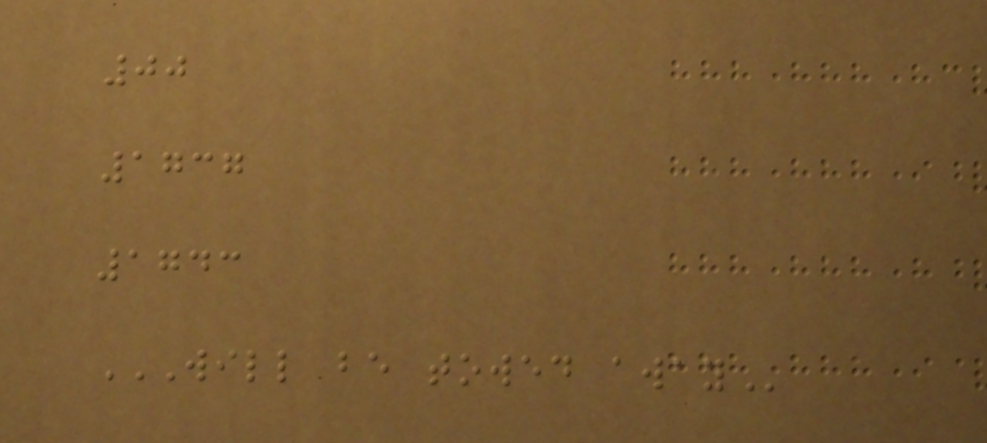00
1737
1743
WILL BE TOWED AWAY
